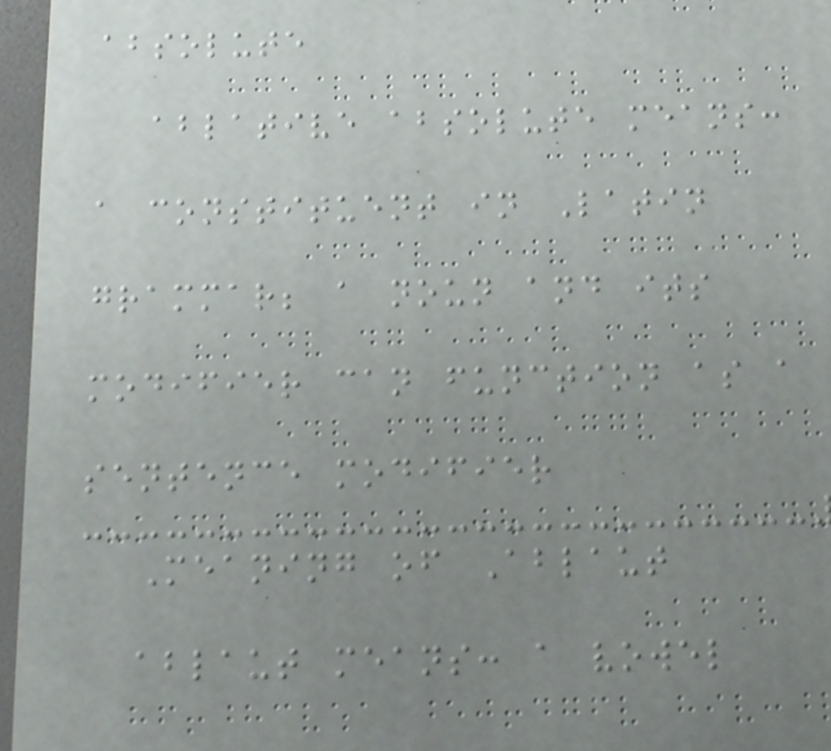absolute
ablative absolute means:
a constituent in Latin
grammar; a noun and its
modifier can function as a
sentence modifier
Meaning of Ablaut
ablaut means: a vowel
